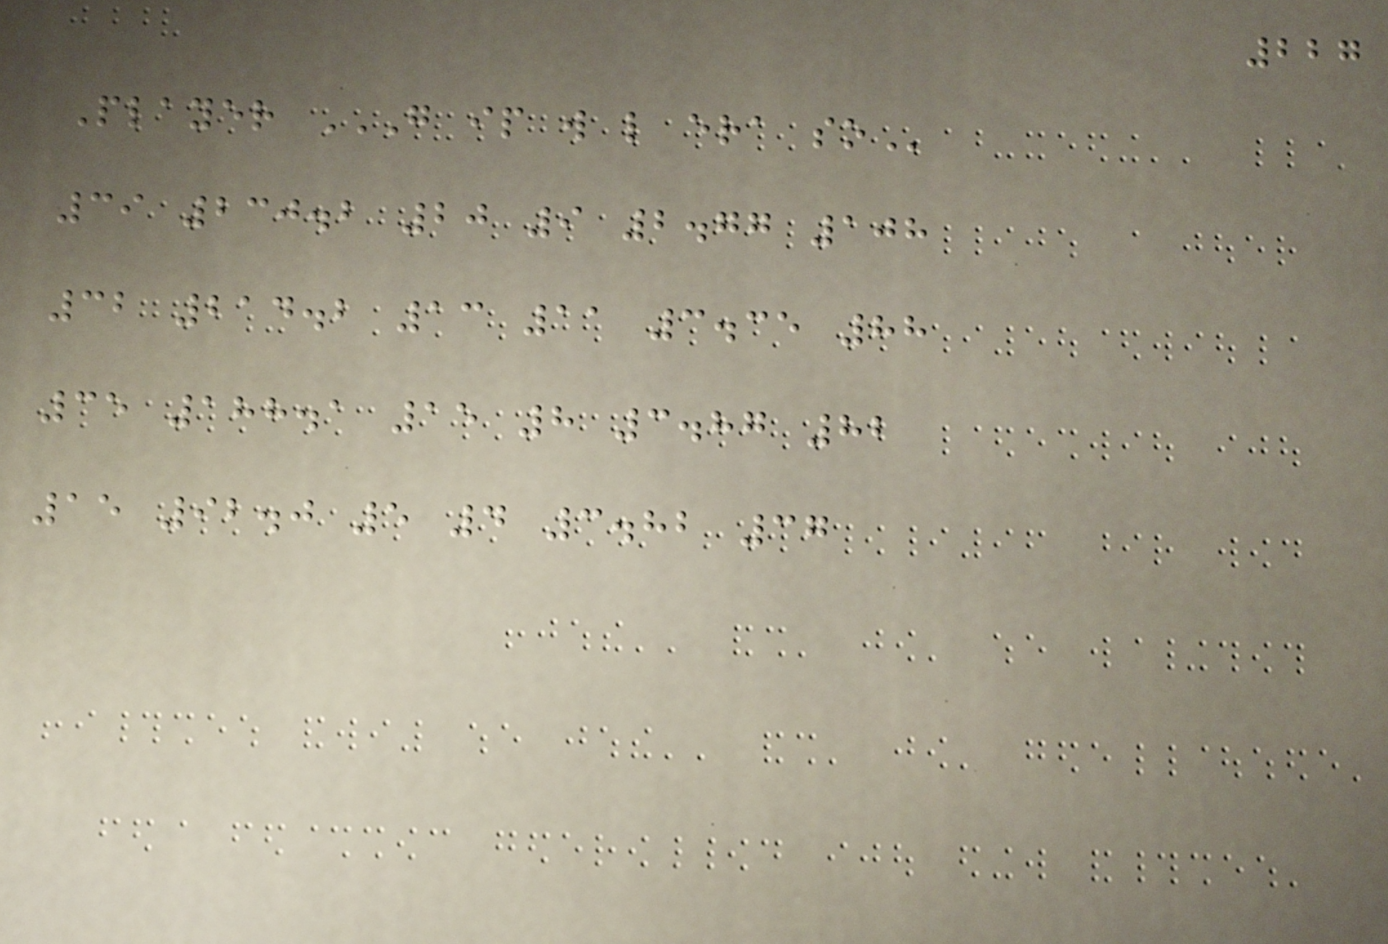227
Player G IP W L ERA SO
39 230.2 20 9 2.77 108
32 214.2 13 11 3.35 88
35 188.1 15 8 3.87 82
15 92.0 5 4 3.82 37
